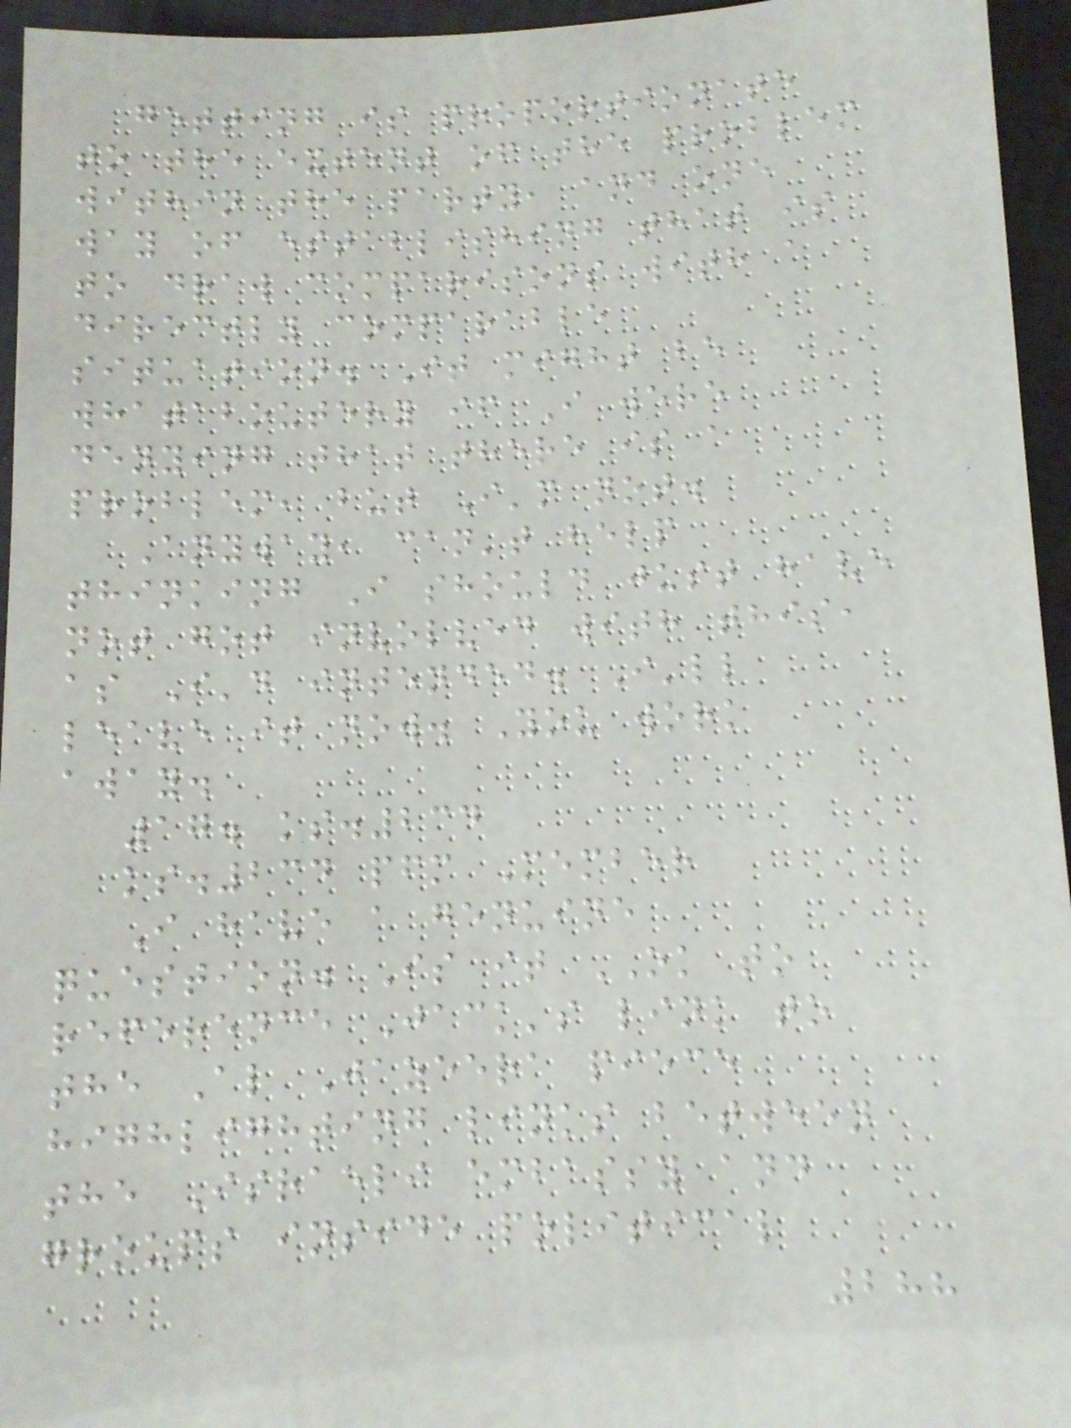getting is proportionate
to the extent of the problem
within the party, and one
way of establishing that is
to draw comparisons with a
directly comparable
situation. It might be
whataboutery if I were
denying that there is a
problem, but I'm not.
Anyway, can't help
thinking I should just have
not got involved with this,
as I'd intended. I'll
leave it now. You work
away.
17. ks.234
ks.234 pfm Member
I have a genuine
question. Is it OK to
reference Jack's link to
the Al Jazeera piece
highlighting links between
the Israeli embassy and
groups inside political
288
